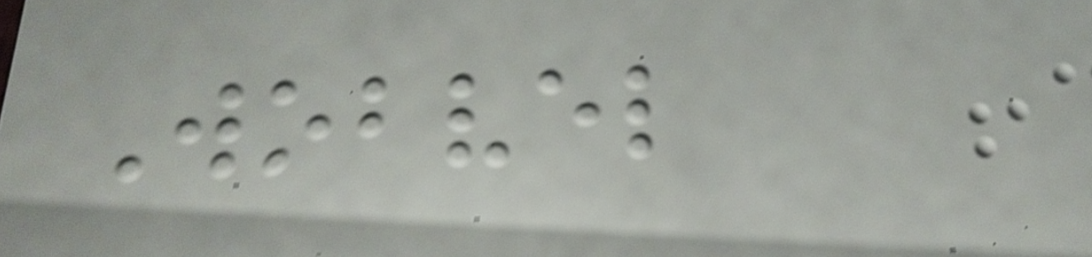Wobvel
